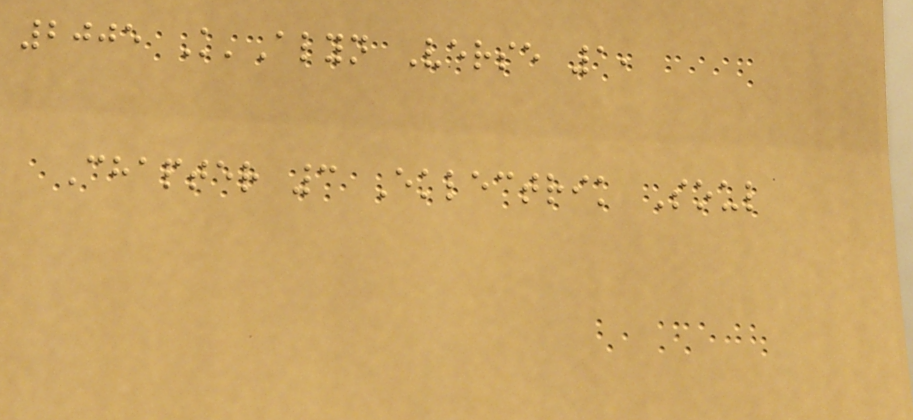2005 K'Alyn Verse 1,
Chapter 3 Eklectrik Soul
